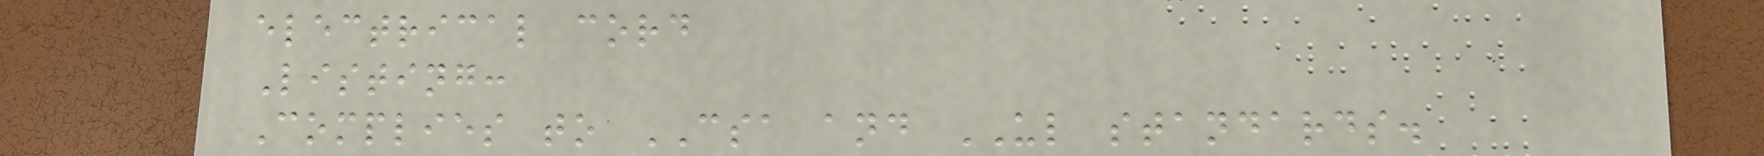electrical cord
Listing:
Complies to CSA and UL standards.
